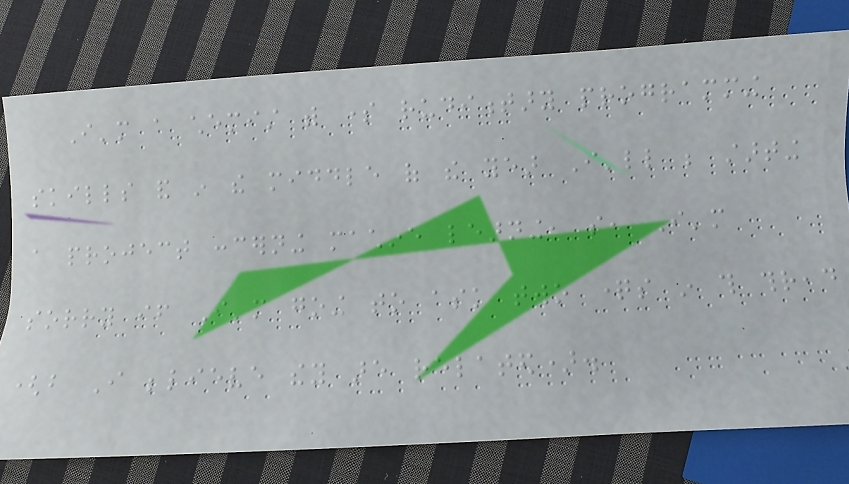I'm a chemist with some rudimentary programming
skills and in the middle of the year I'll be starting
a project concerning machine learning, so, I'm
sorry if I'm going to ask two questions in this thread
(but I believe they are related).
